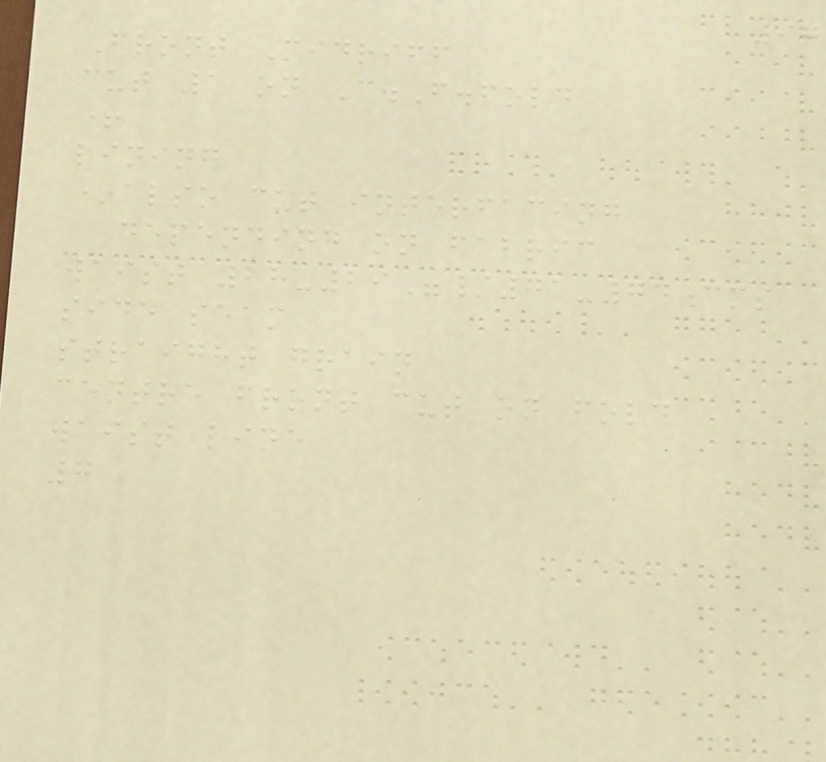97
Front Midriff
cut 1 on C.F.fold
+
lining
*also cut interfacing
depending on fabric
waist 28-29"/71-74cms
side seam
straight grain
centre front cut on fold
waist line
7
